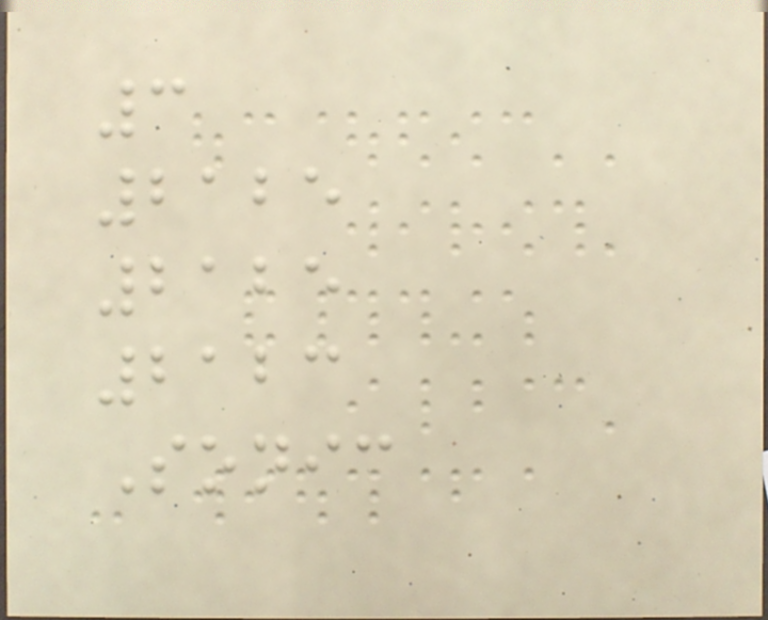3
2125
2125
2123
Sonic
